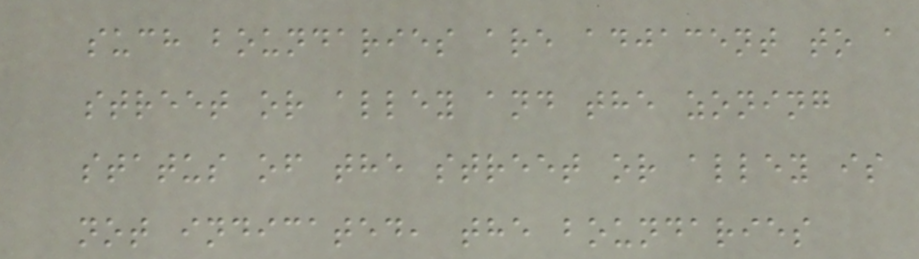such boundaries are adjacent to a
street or alley and the zoning
status of the street or alley is
not indicated, the boundaries
